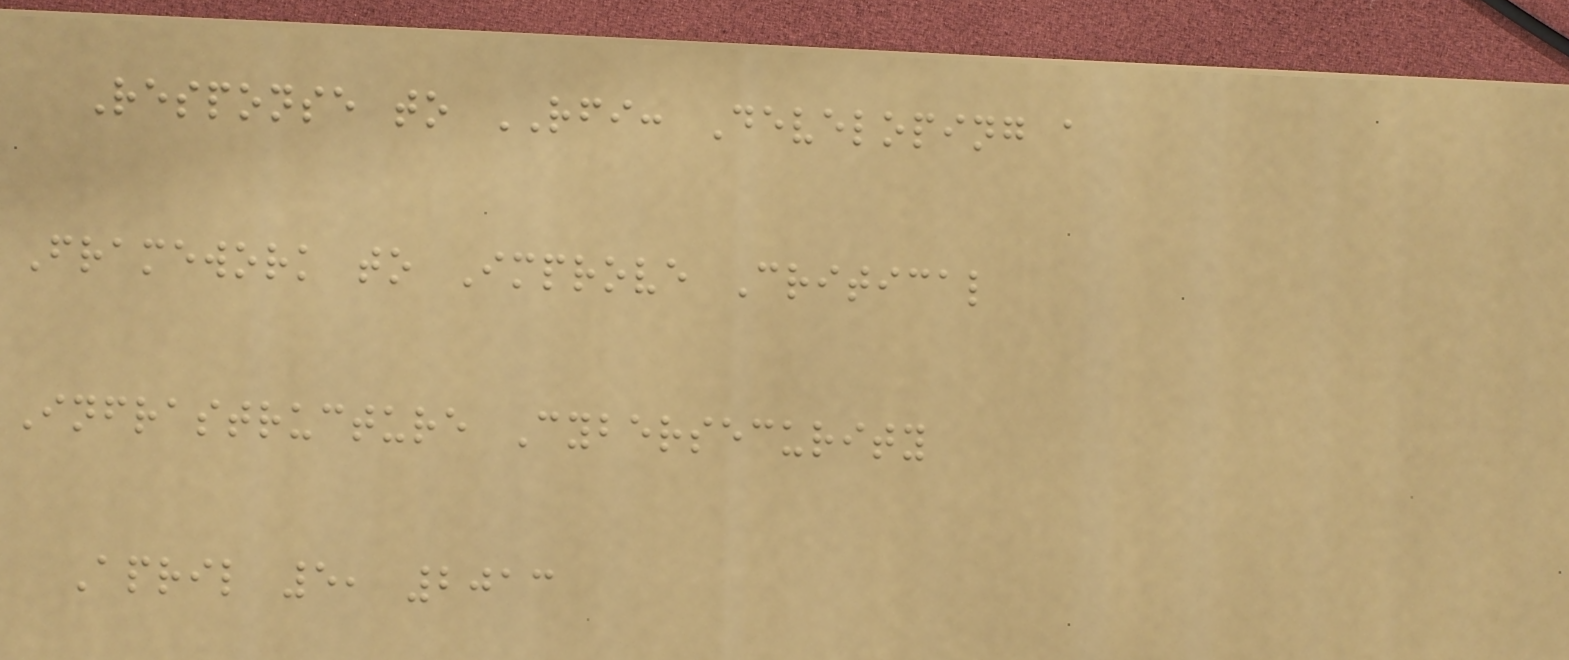Response to RFI: Developing a
Framework to Improve Critical
Infrastructure Cybersecurity
April 5, 2013
